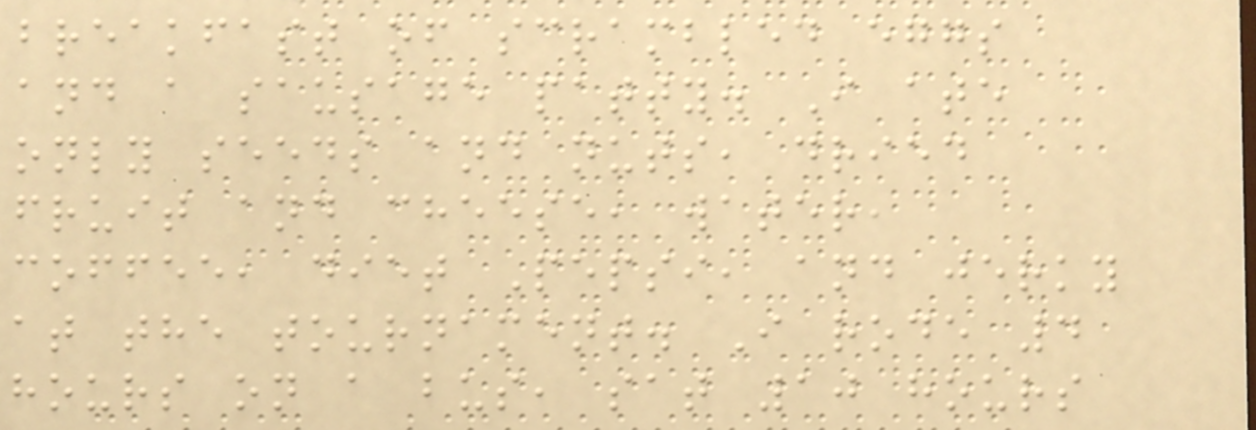breakfast of scrambled eggs
and a sausage patty. I ate
only seeds and nuts, dried
fruit and cheese, water,
coffee, diet Pepsi, and jerky
at the tournament. I rode 4
hours on a bus, sat 10 hours
